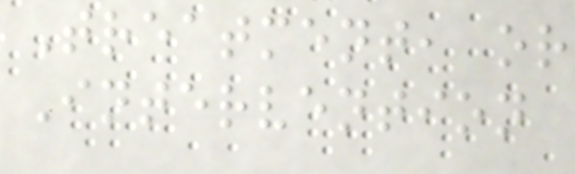Treatment, or
Intervention
